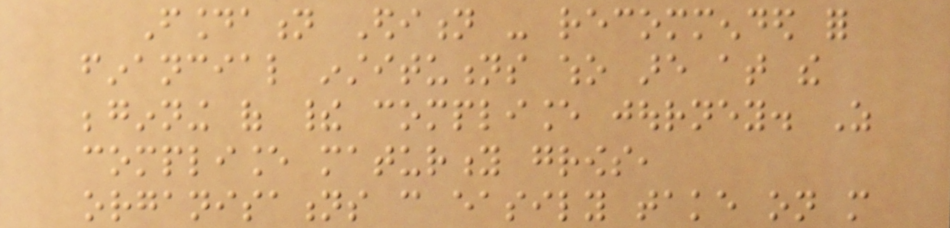Foundation Edition - recommended for
financial institutions who are at the
beginning of their compliance journey. As
compliance maturity grows,
organisations can easily take on more
